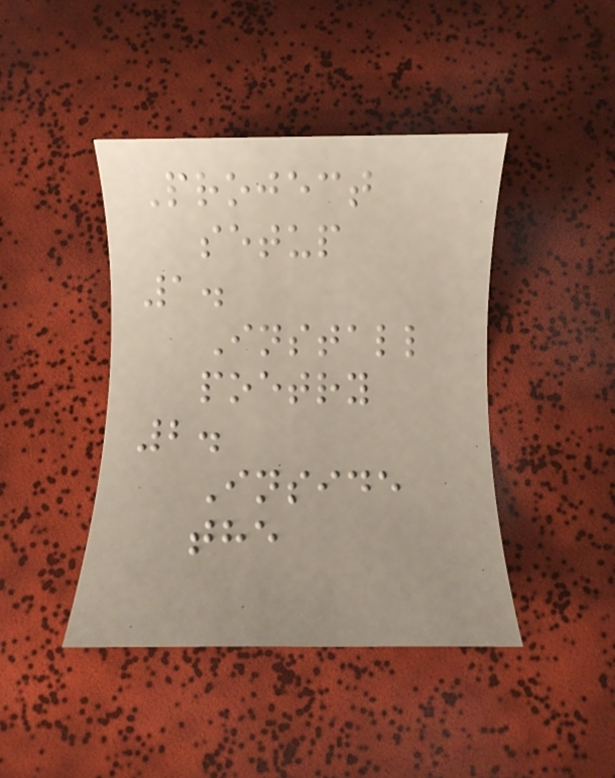Project
setup
1.
Install
poetry
2.
Inside
the
